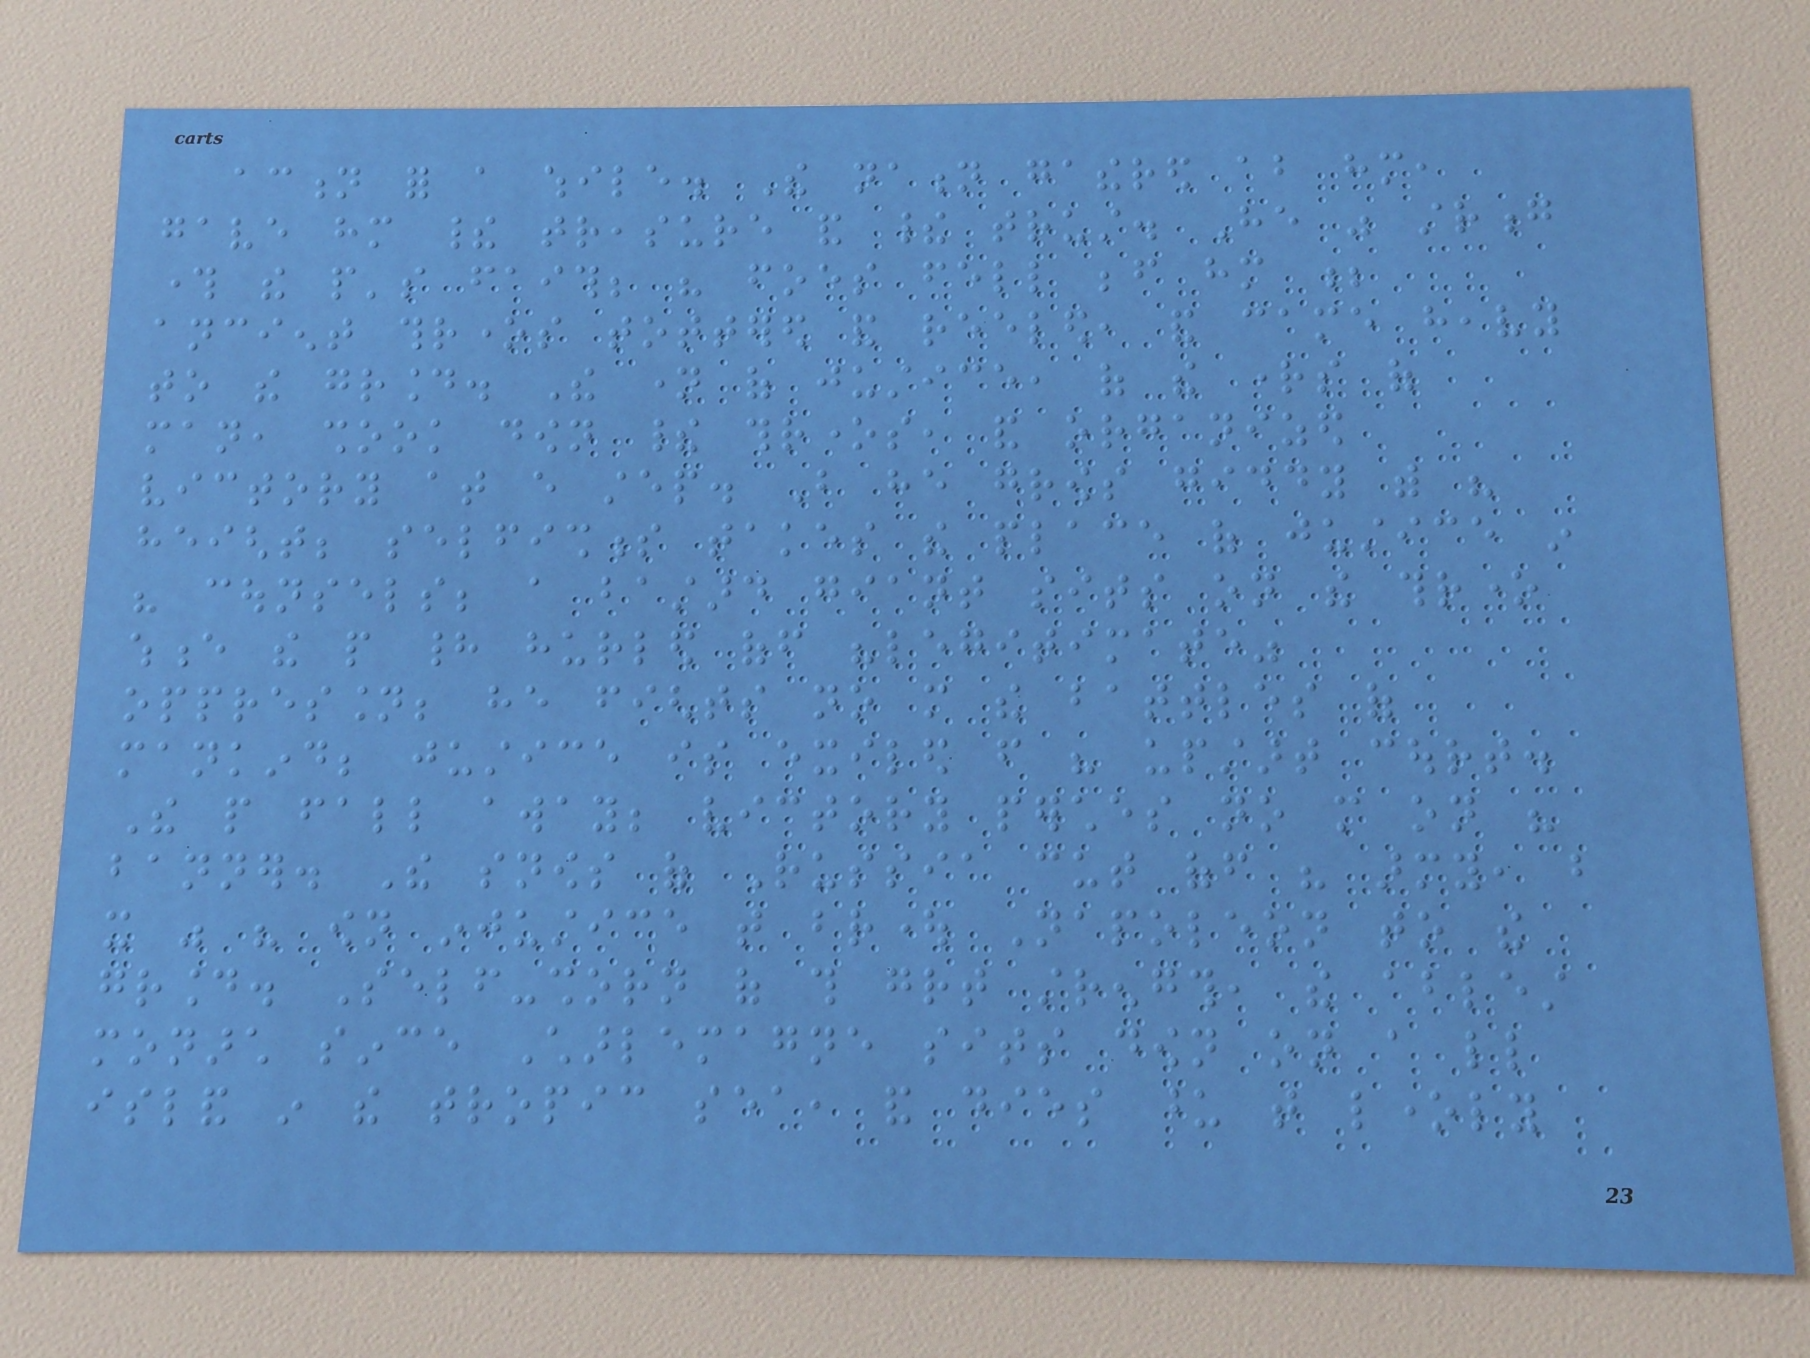action for a while. The nation gathered about him,
gave him their treasure and their trust. He was strong
through the people's faith; his foes fell before him ;
ancient thrones tottered and reeled, and came heavy
to the ground. The name of justice, of the rights of
man, shook down their thrones, and organized
victory at every step. But he grows giddy with his
height; selfishness takes the place of justice in
his counsels; a bastard giant sits on the throne
whence the people had hurled off "legitimate"
oppression; he fights no more the battles of
mankind; justice is exiled from his upstart court.
The people fall away; victory perches no more on his
banner. The snows of Russia cut off his army, but
it was his own injustice that brought Napoleon to the
ground. Self-shorn of this great strength, the ablest
monarch since Charlemagne sits down on a little
island in the tropic sea, and dies upon that lonely
